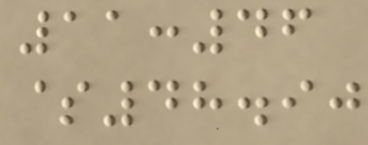11:46
$48.90
